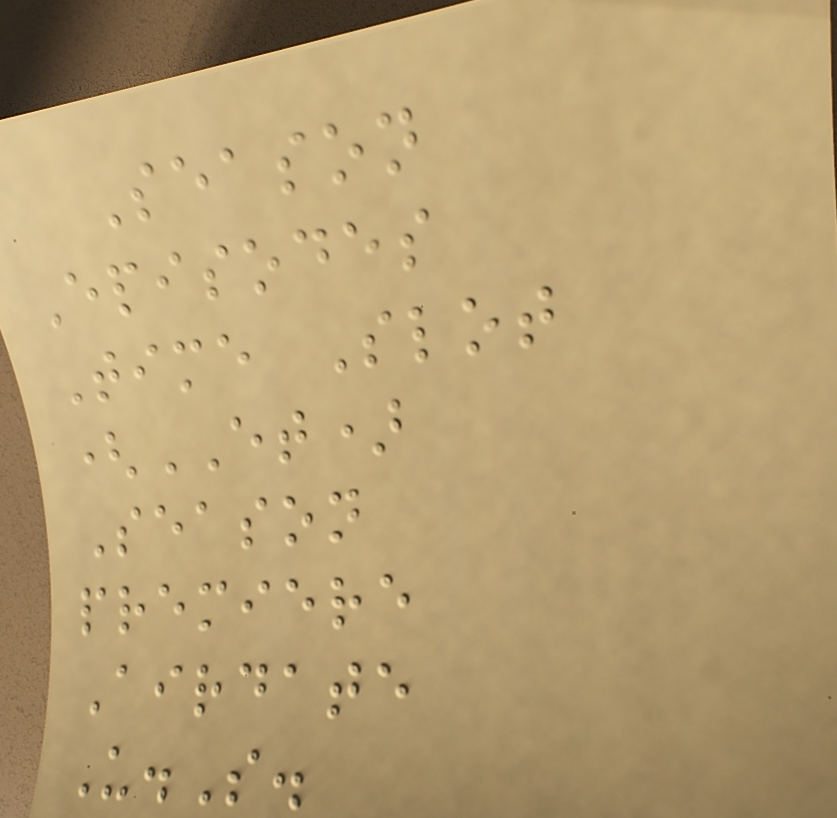Season
Episodes
Time Slot
(ET)
Season
premiere
Airdate
U.S.
